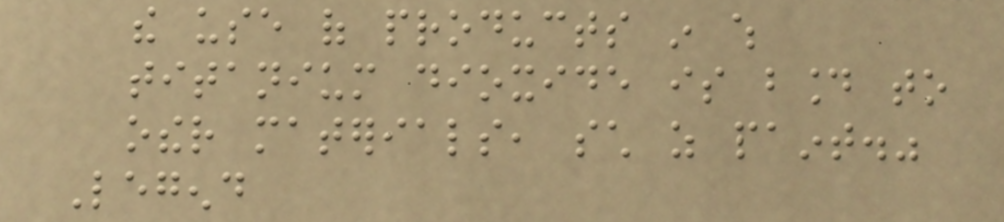the use of products in which
titanium dioxide is bound to
other materials, such as paint."
Legend
